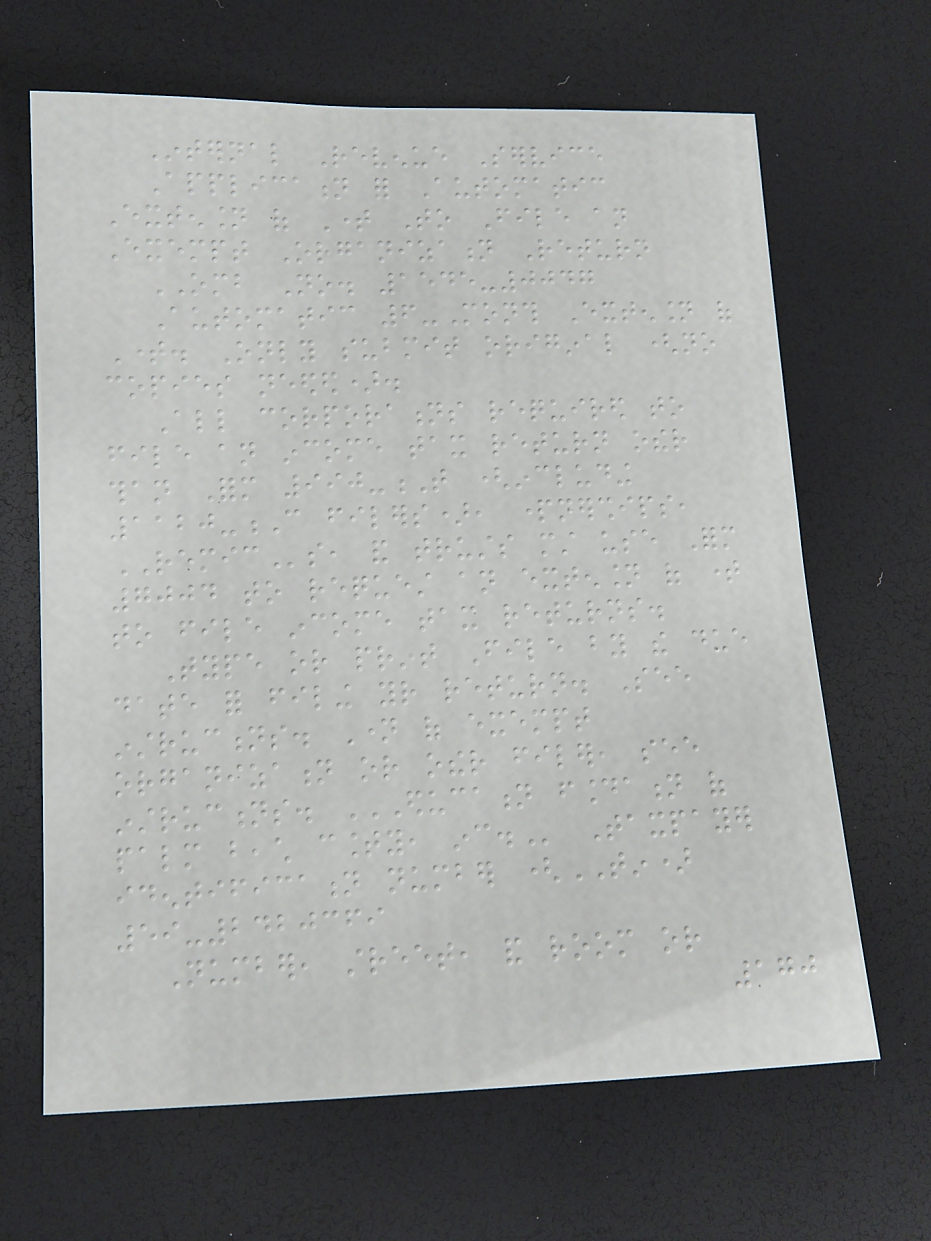Internal Revenue Service
Application for Automatic
Extension of Time To File an
Exempt Organization Return
OMB No. 1545-0047
Automatic 6-Month Extension of
Time. Only submit original (no
copies needed).
All corporations required to
file an income tax return other
than Form 990-T (including
1120-C filers), partnerships,
REMICs, and trusts must use Form
7004 to request an extension of time
to file income tax returns.
Type or print File by the due
date for filing your return. See
instructions. Name of exempt
organization or other filer, see
instructions. EDUCATION FOUNDATION OF
PALM BEACH COUNTY, INC. Taxpayer
identification number (TIN)
59-2420369
Number, street, and room or
170
